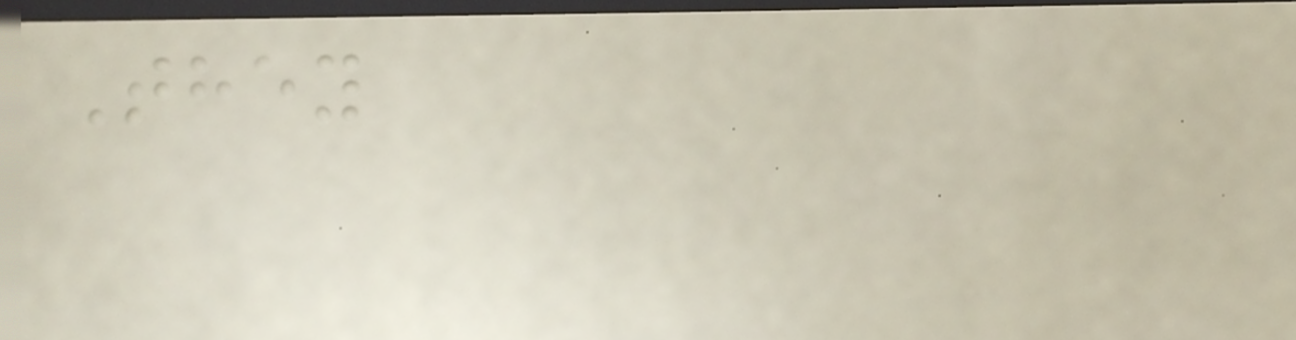They
